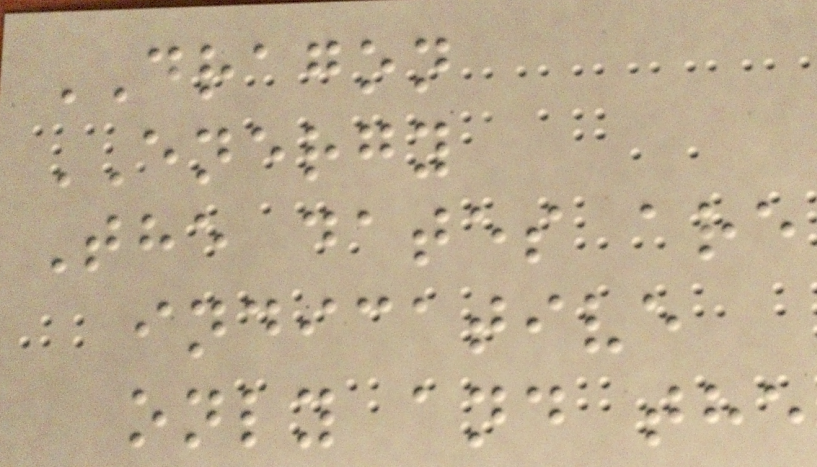DRAGON
ENERGY
The dates are
indicative
only and the
